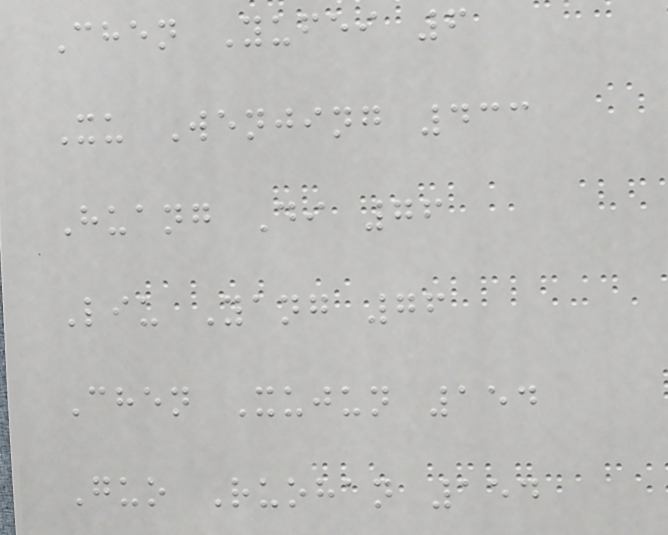Chen Yufei 6
Xu Wenjing 433
Huang Di 76
Liu Yang 76
Chen Xujun 154
Guo Ruohan 154
